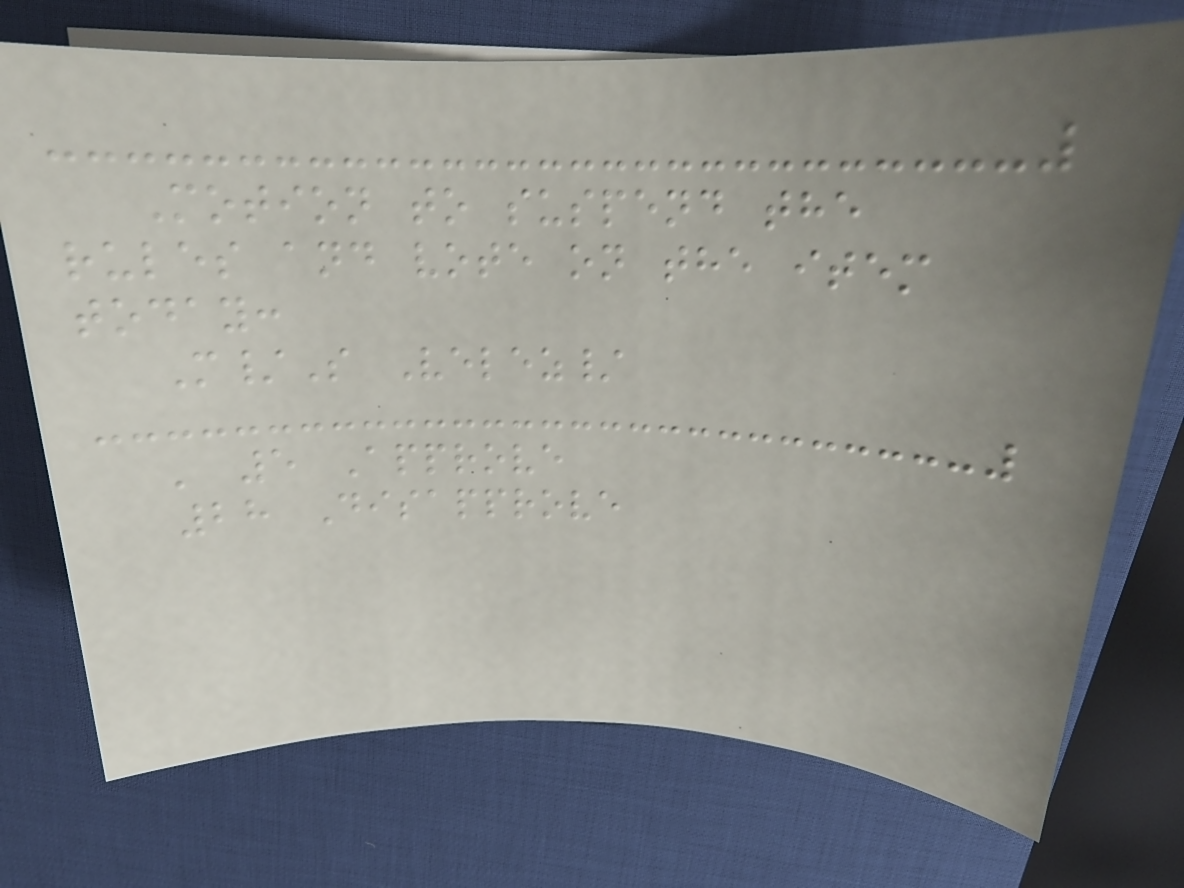Motion to suspend the
rules and vote on the item
today:
M/S Velez/
' 5 Approve
28 Disapprove
